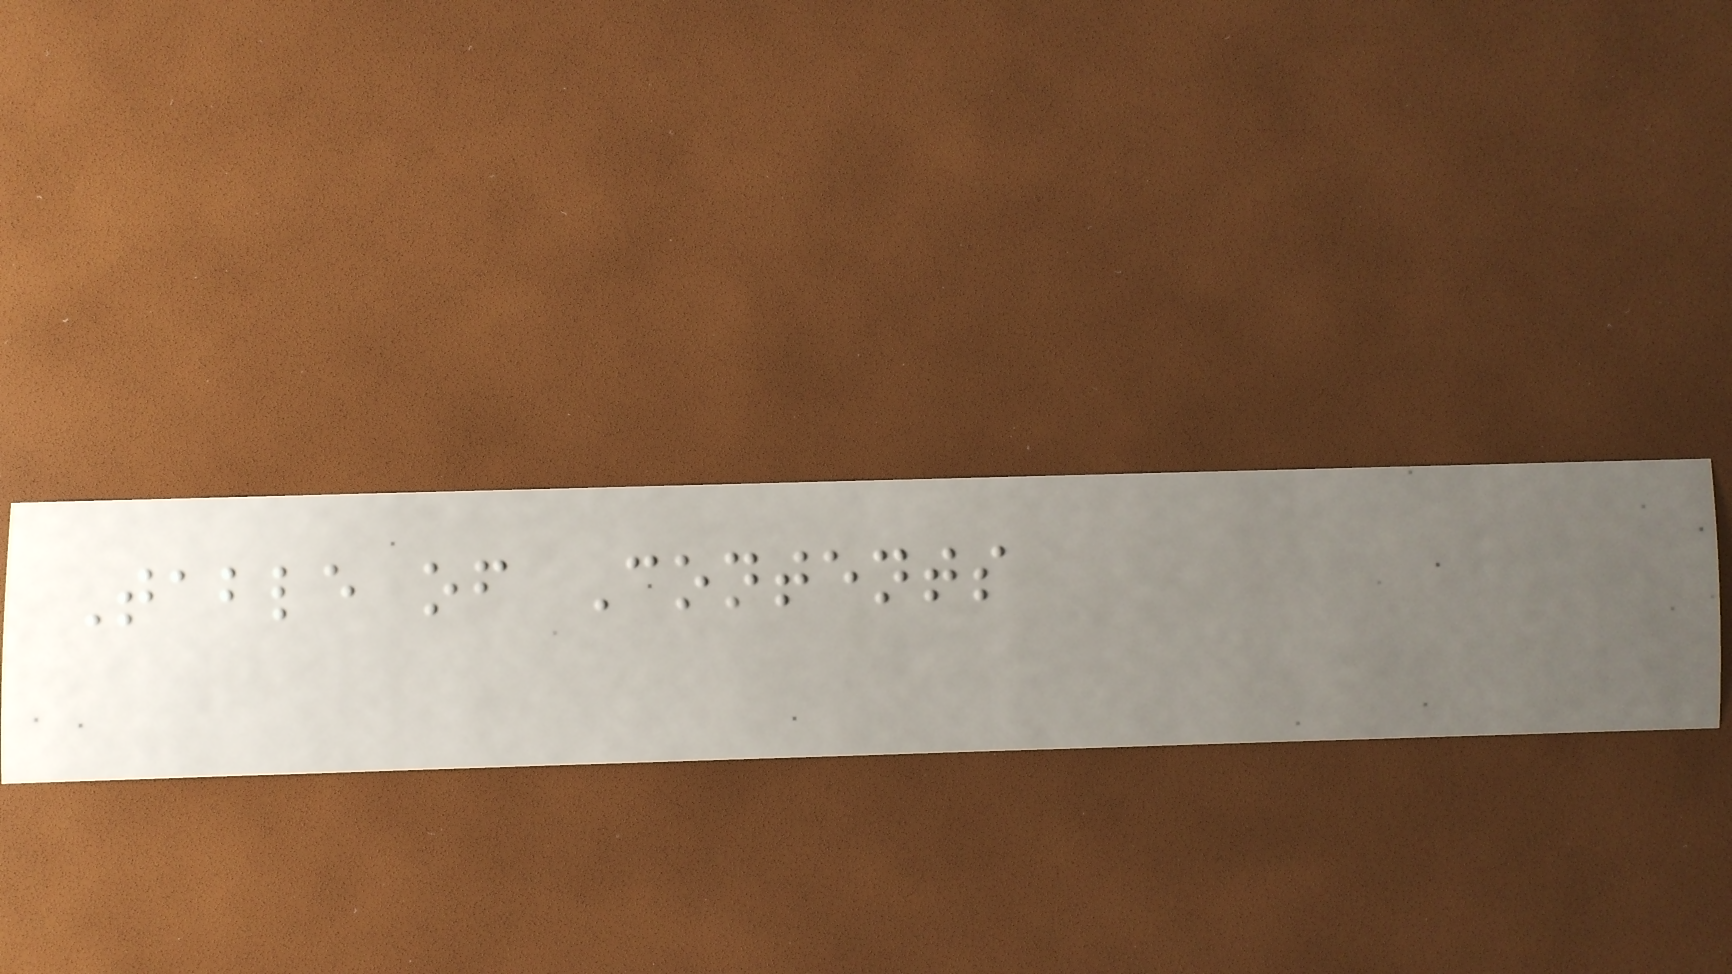Table of Contents
